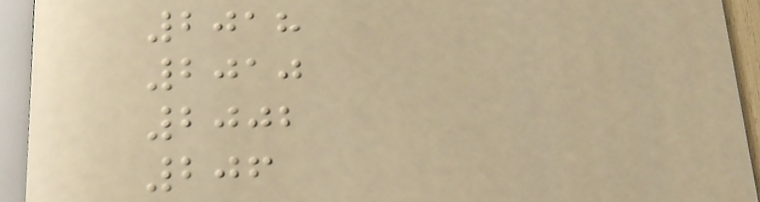2018
2010
2002
206
